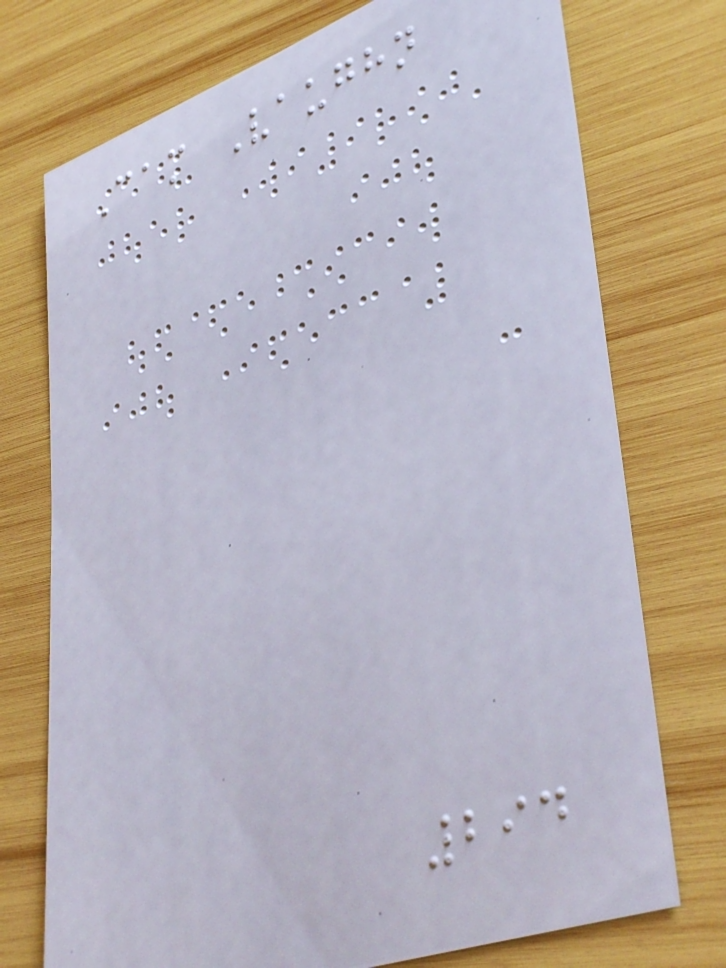Cam Vaughn
294
